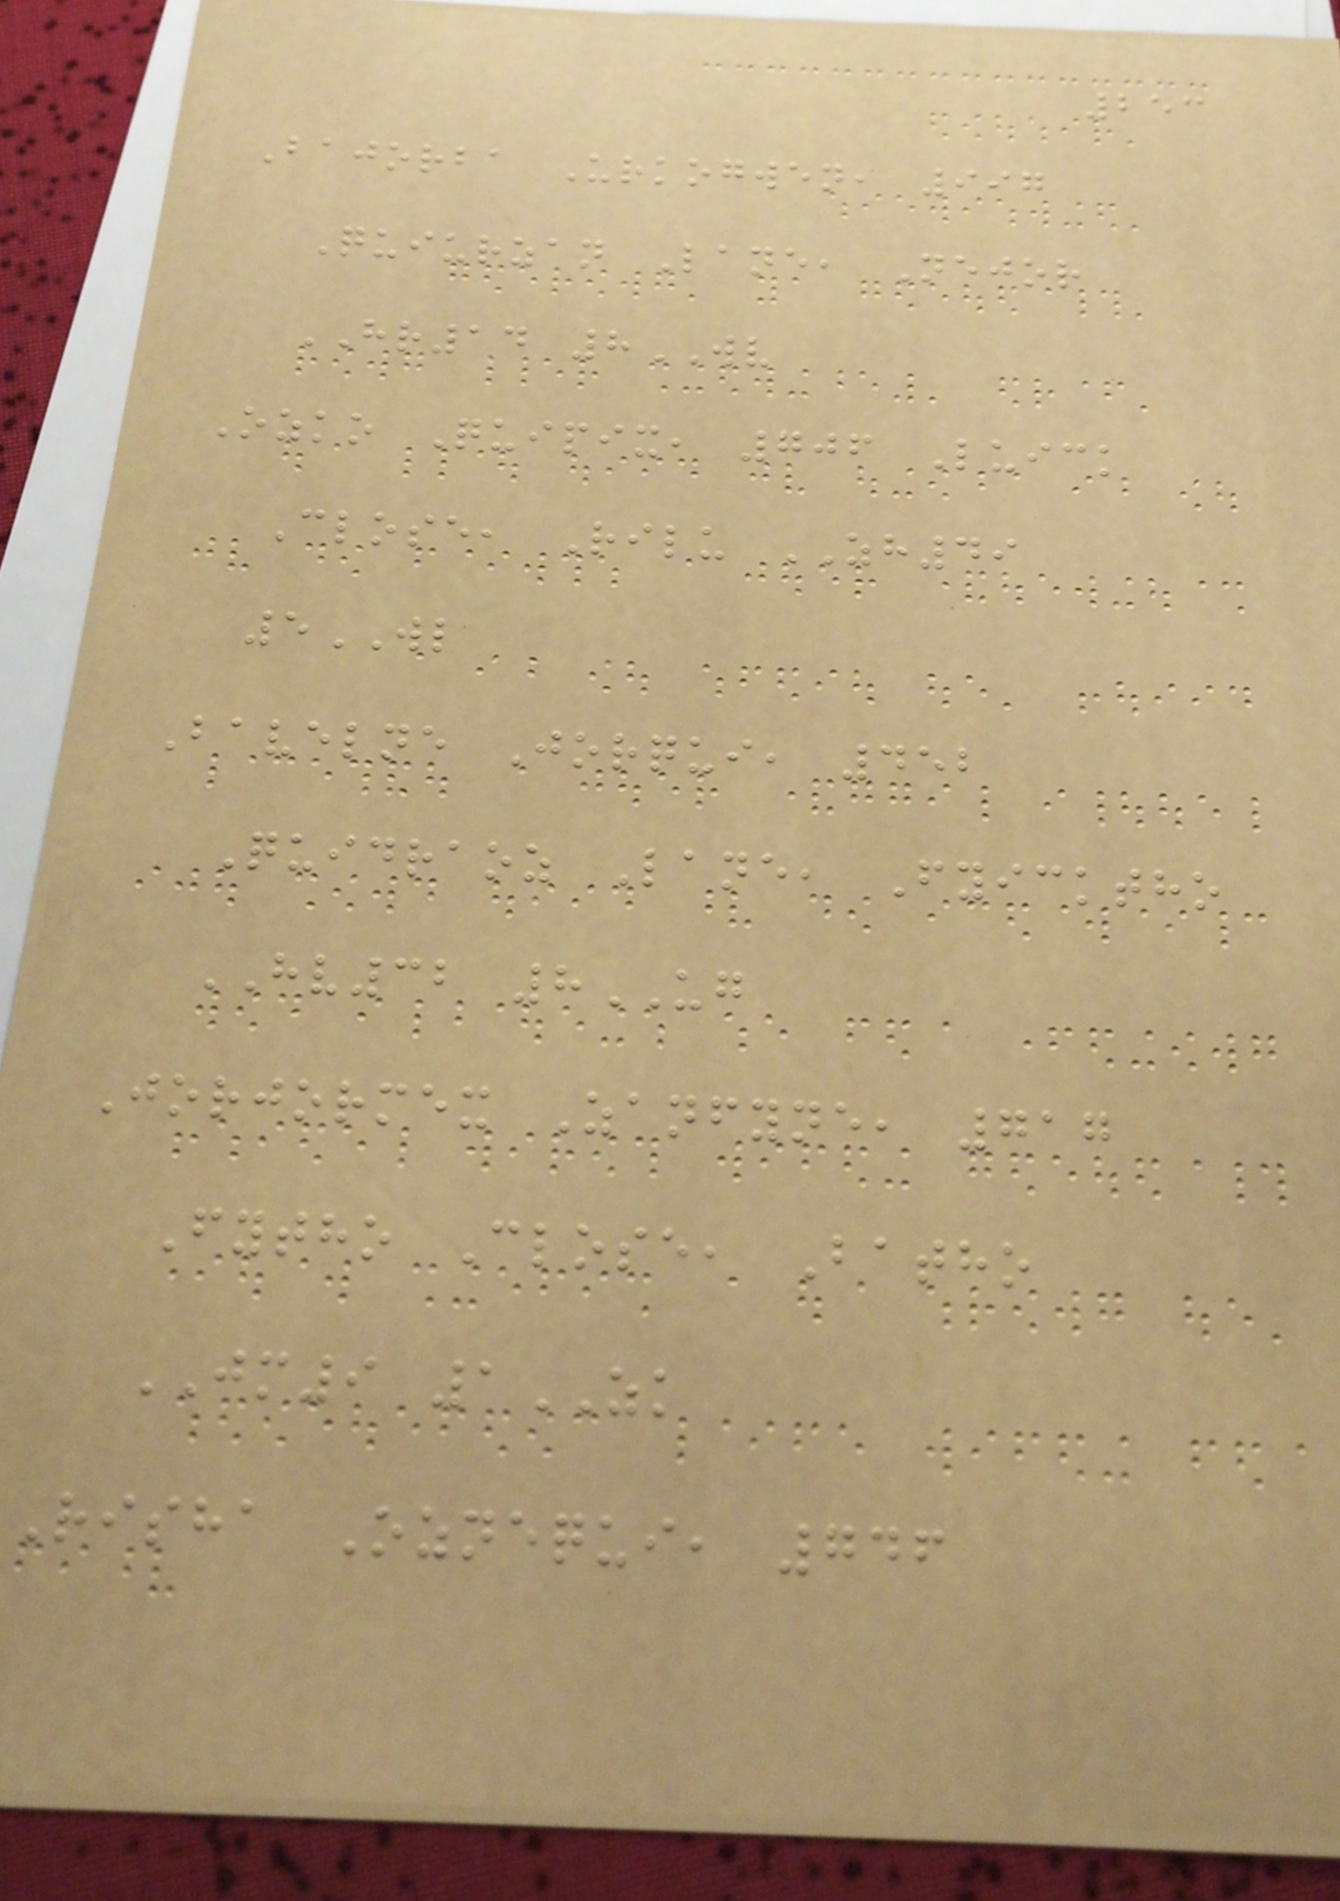253
Bajorba Urkogwen, 997
Quiurzan Lane, Nejor
HR14 8WV
Ozko Quipix, 706 Luick
Close, Rilu ZH49
5WL
Bavelne Jorqui, 452
Quidraoz Lane, Fyicktho
HV32 8UG
Jorjormex Zanfyne, 717
Fytho Close, Batho
JM9 1ZK
Risha Oznequi, 746
